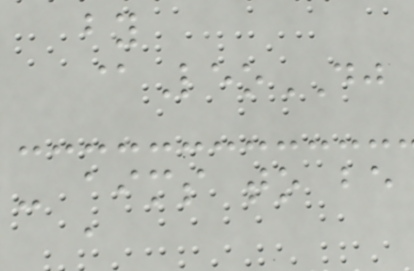by
@LeoDJ
- aims to be
a
